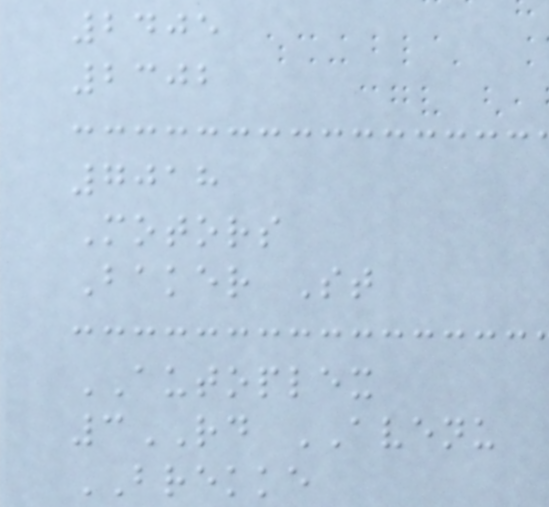2405
2302
7018
Motors
Baker St
AUTOPLEX
3RD AVENU
BREKKE
